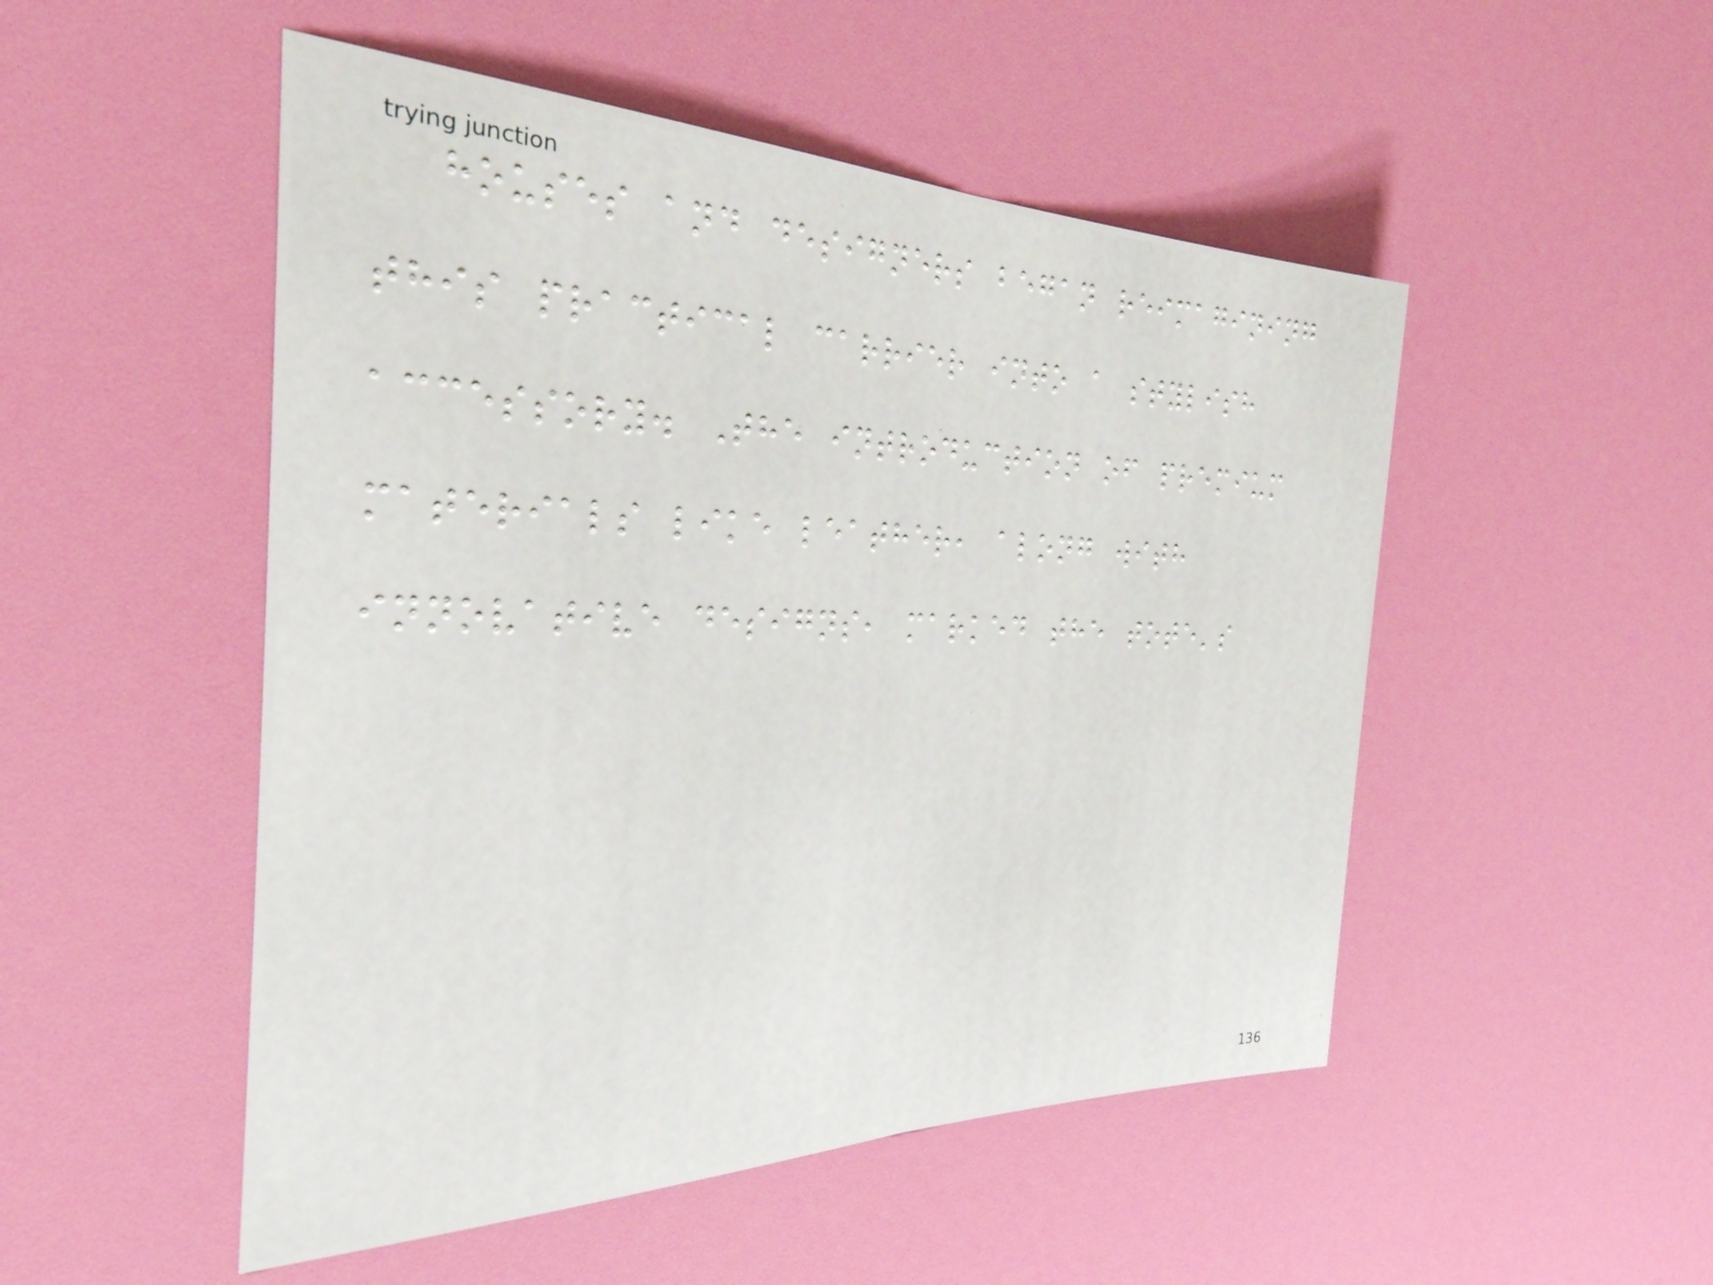houses and designers began reimagining
this practical carrier into a stylish
accessory. The introduction of premium
materials like leather, along with
innovative designs, marked the tote's
